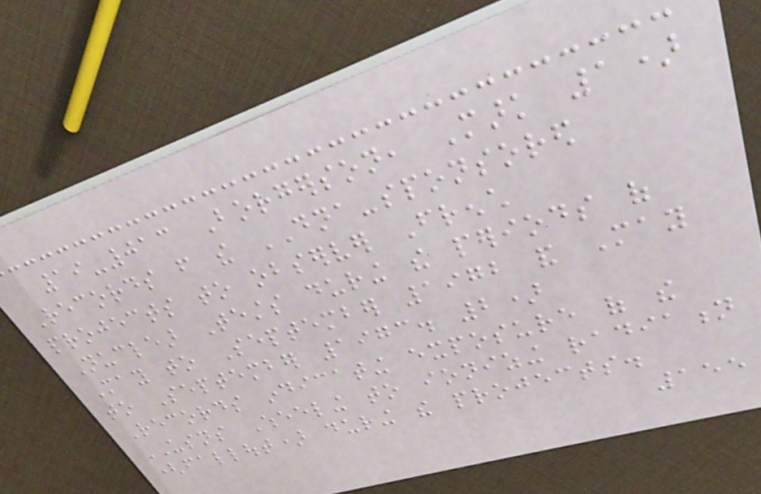19-013 Borgerson, Mark 1)
Records from the DNA-sponsored
projects to observer French
Nuclear Tests during the periods of
May to September 1972 and May
to September 1973. 2)
Records indicating exposure of the
USNS Wheeling to ionizing radiation
(fallout) during the projects.
155
